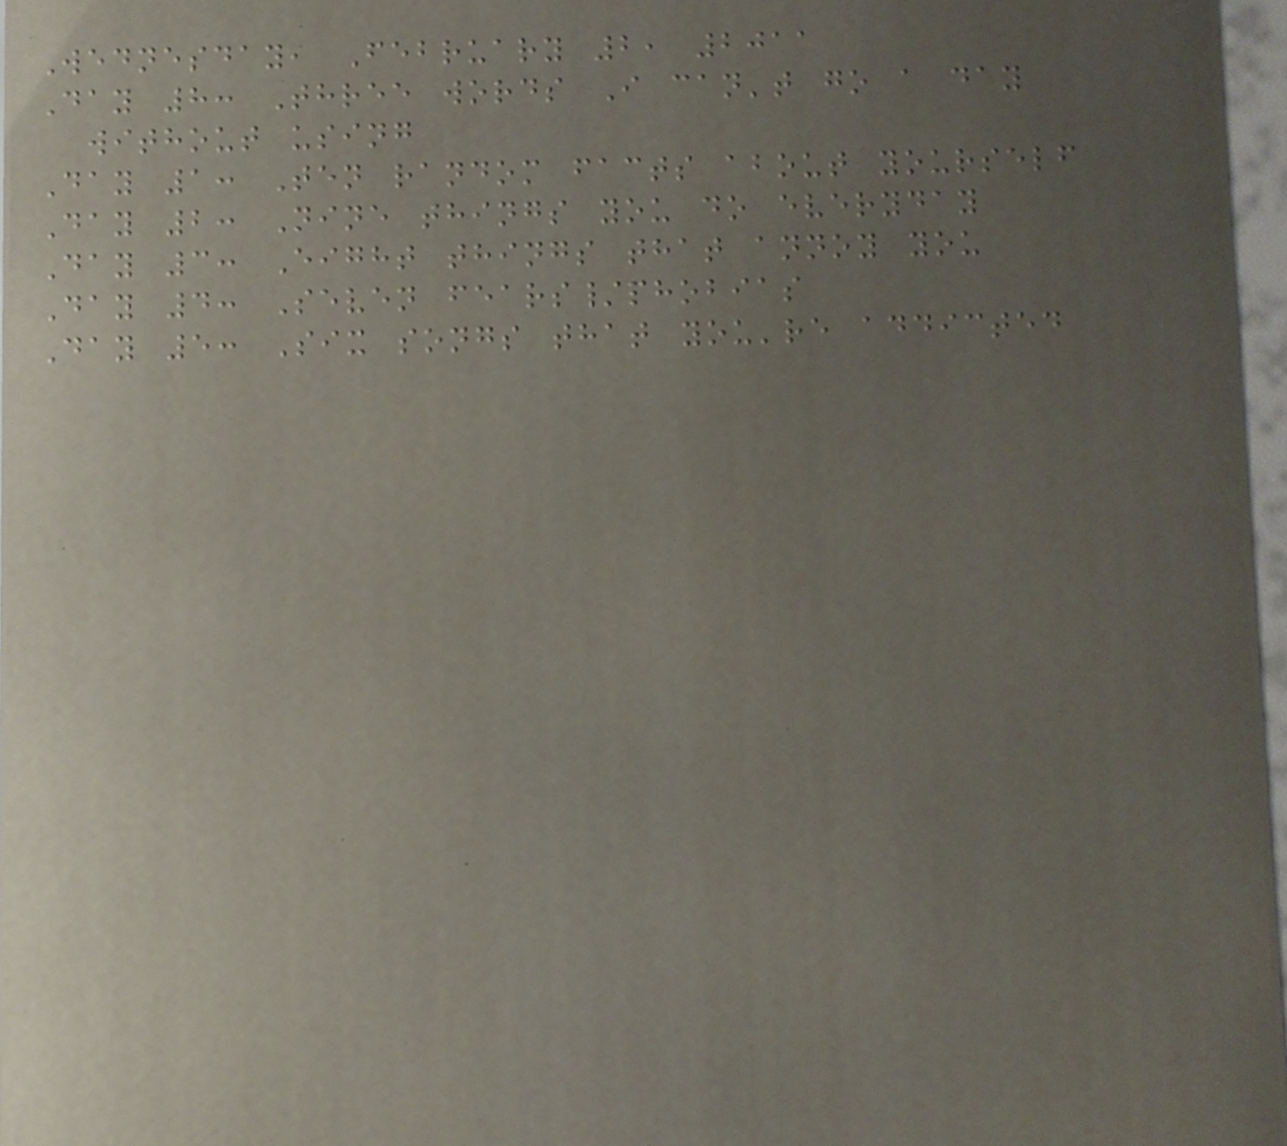Wednesday, February 2, 2011
Day 8: Three words I can't go a day
without using
Day 1: Ten random facts about yourself
Day 2: Nine things you do everyday
Day 3: Eight things that annoy you
Day 4: Seven fears/phobias
Day 5: Six songs that you're addicted
